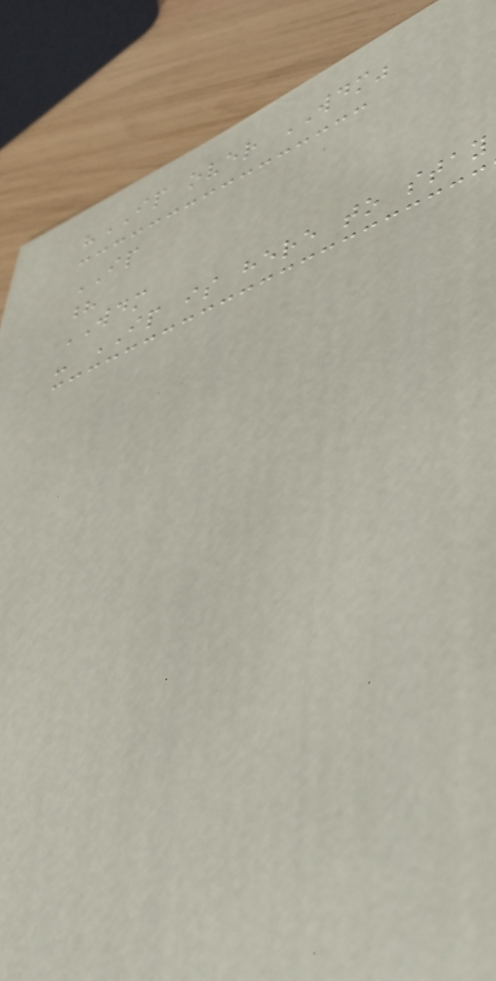"IP over WDM"
IP
?
WDM
- IP is here to stay
